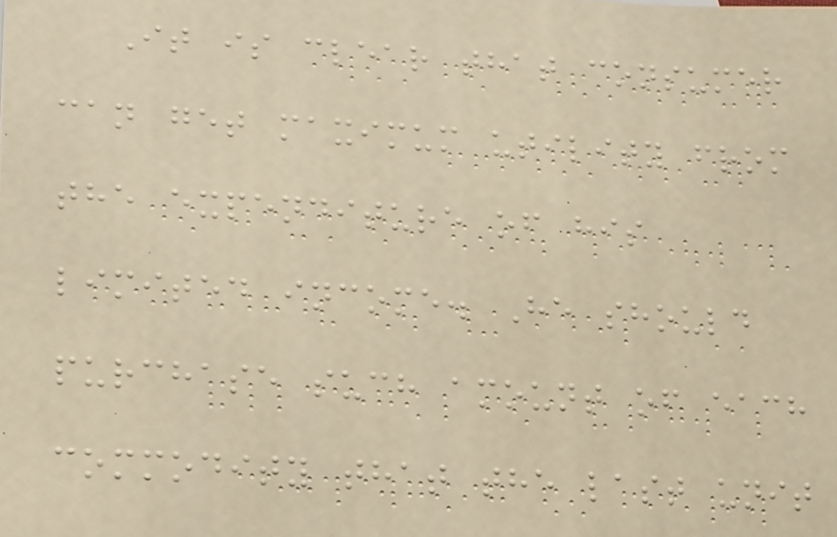It is clear that consumer
can get maximum utility from
the expenditure of his
limited income. He should
purchase such amount of each
commodity that the last unit
